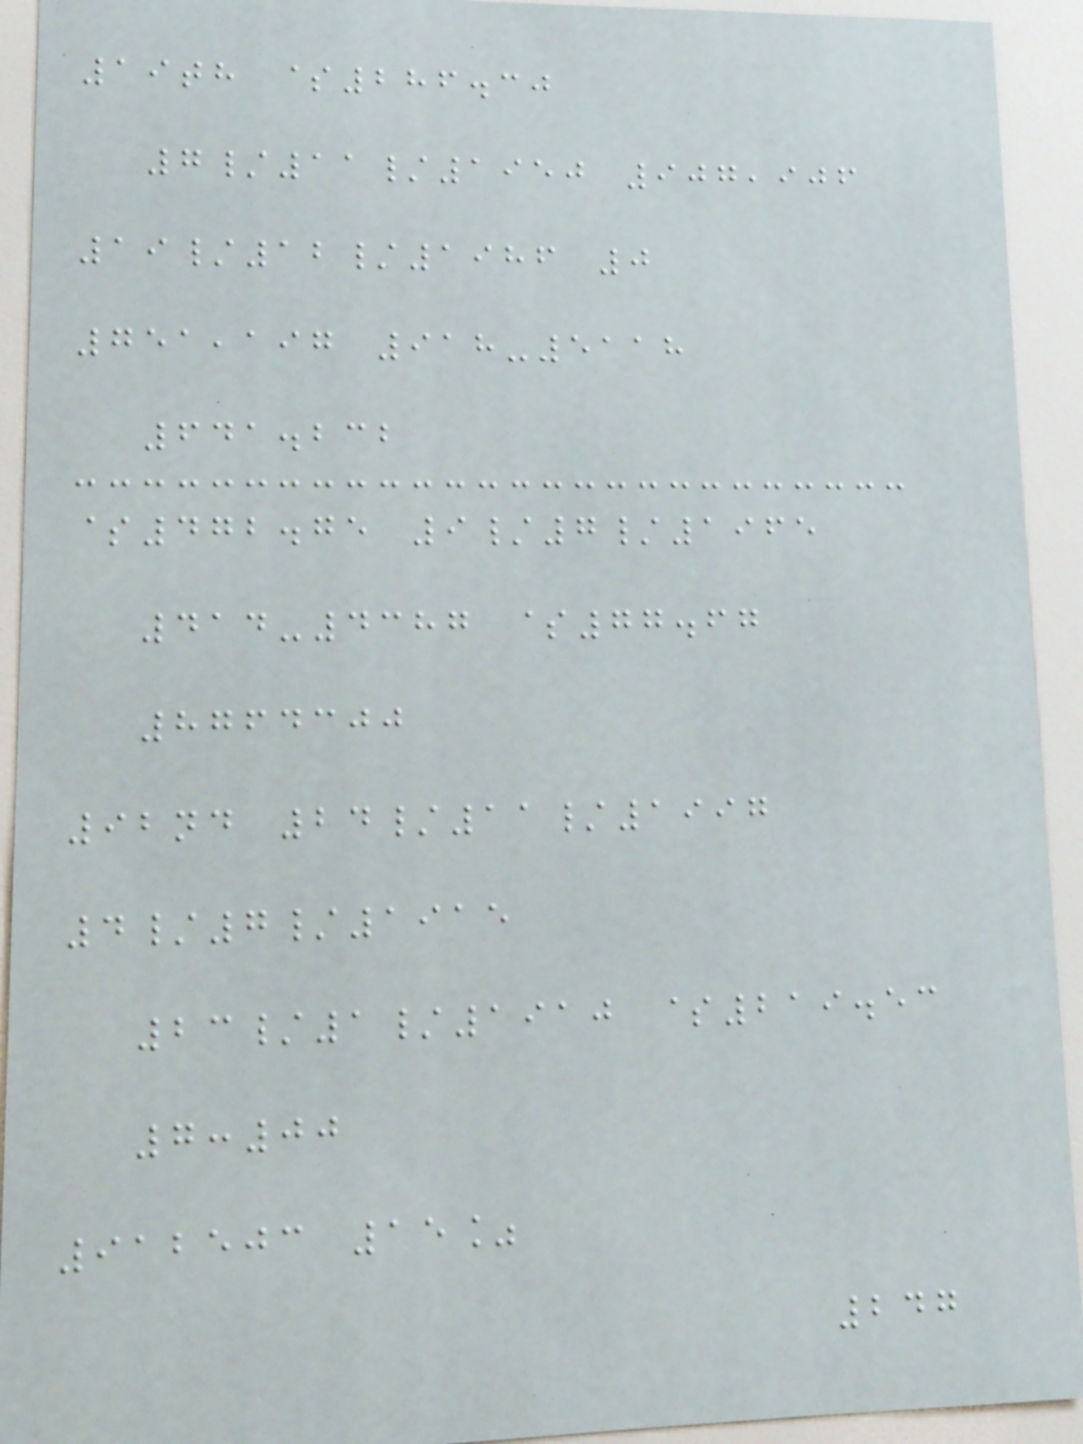19th $286.30
7/11/1950 907,906
19/12/1986 0
751,197 918-5118
641.232
$472.75 9/7/1965
414-4387 $77.67
8764300
92nd 24/11/1997
4/7/1915
23/1/1910 $219.53
7:00
912503 15%
247
